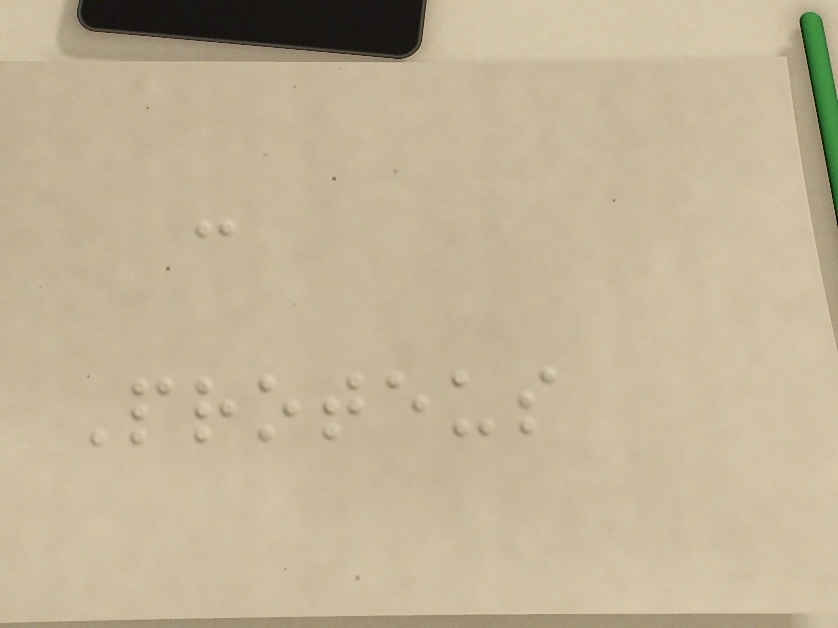-
Proteus
